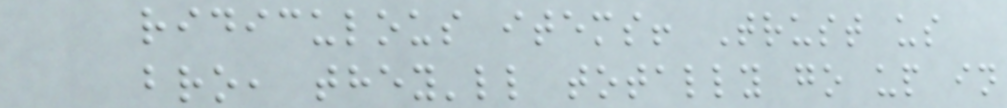ridiculous items! Trust us
bro, they'll totally go up in
